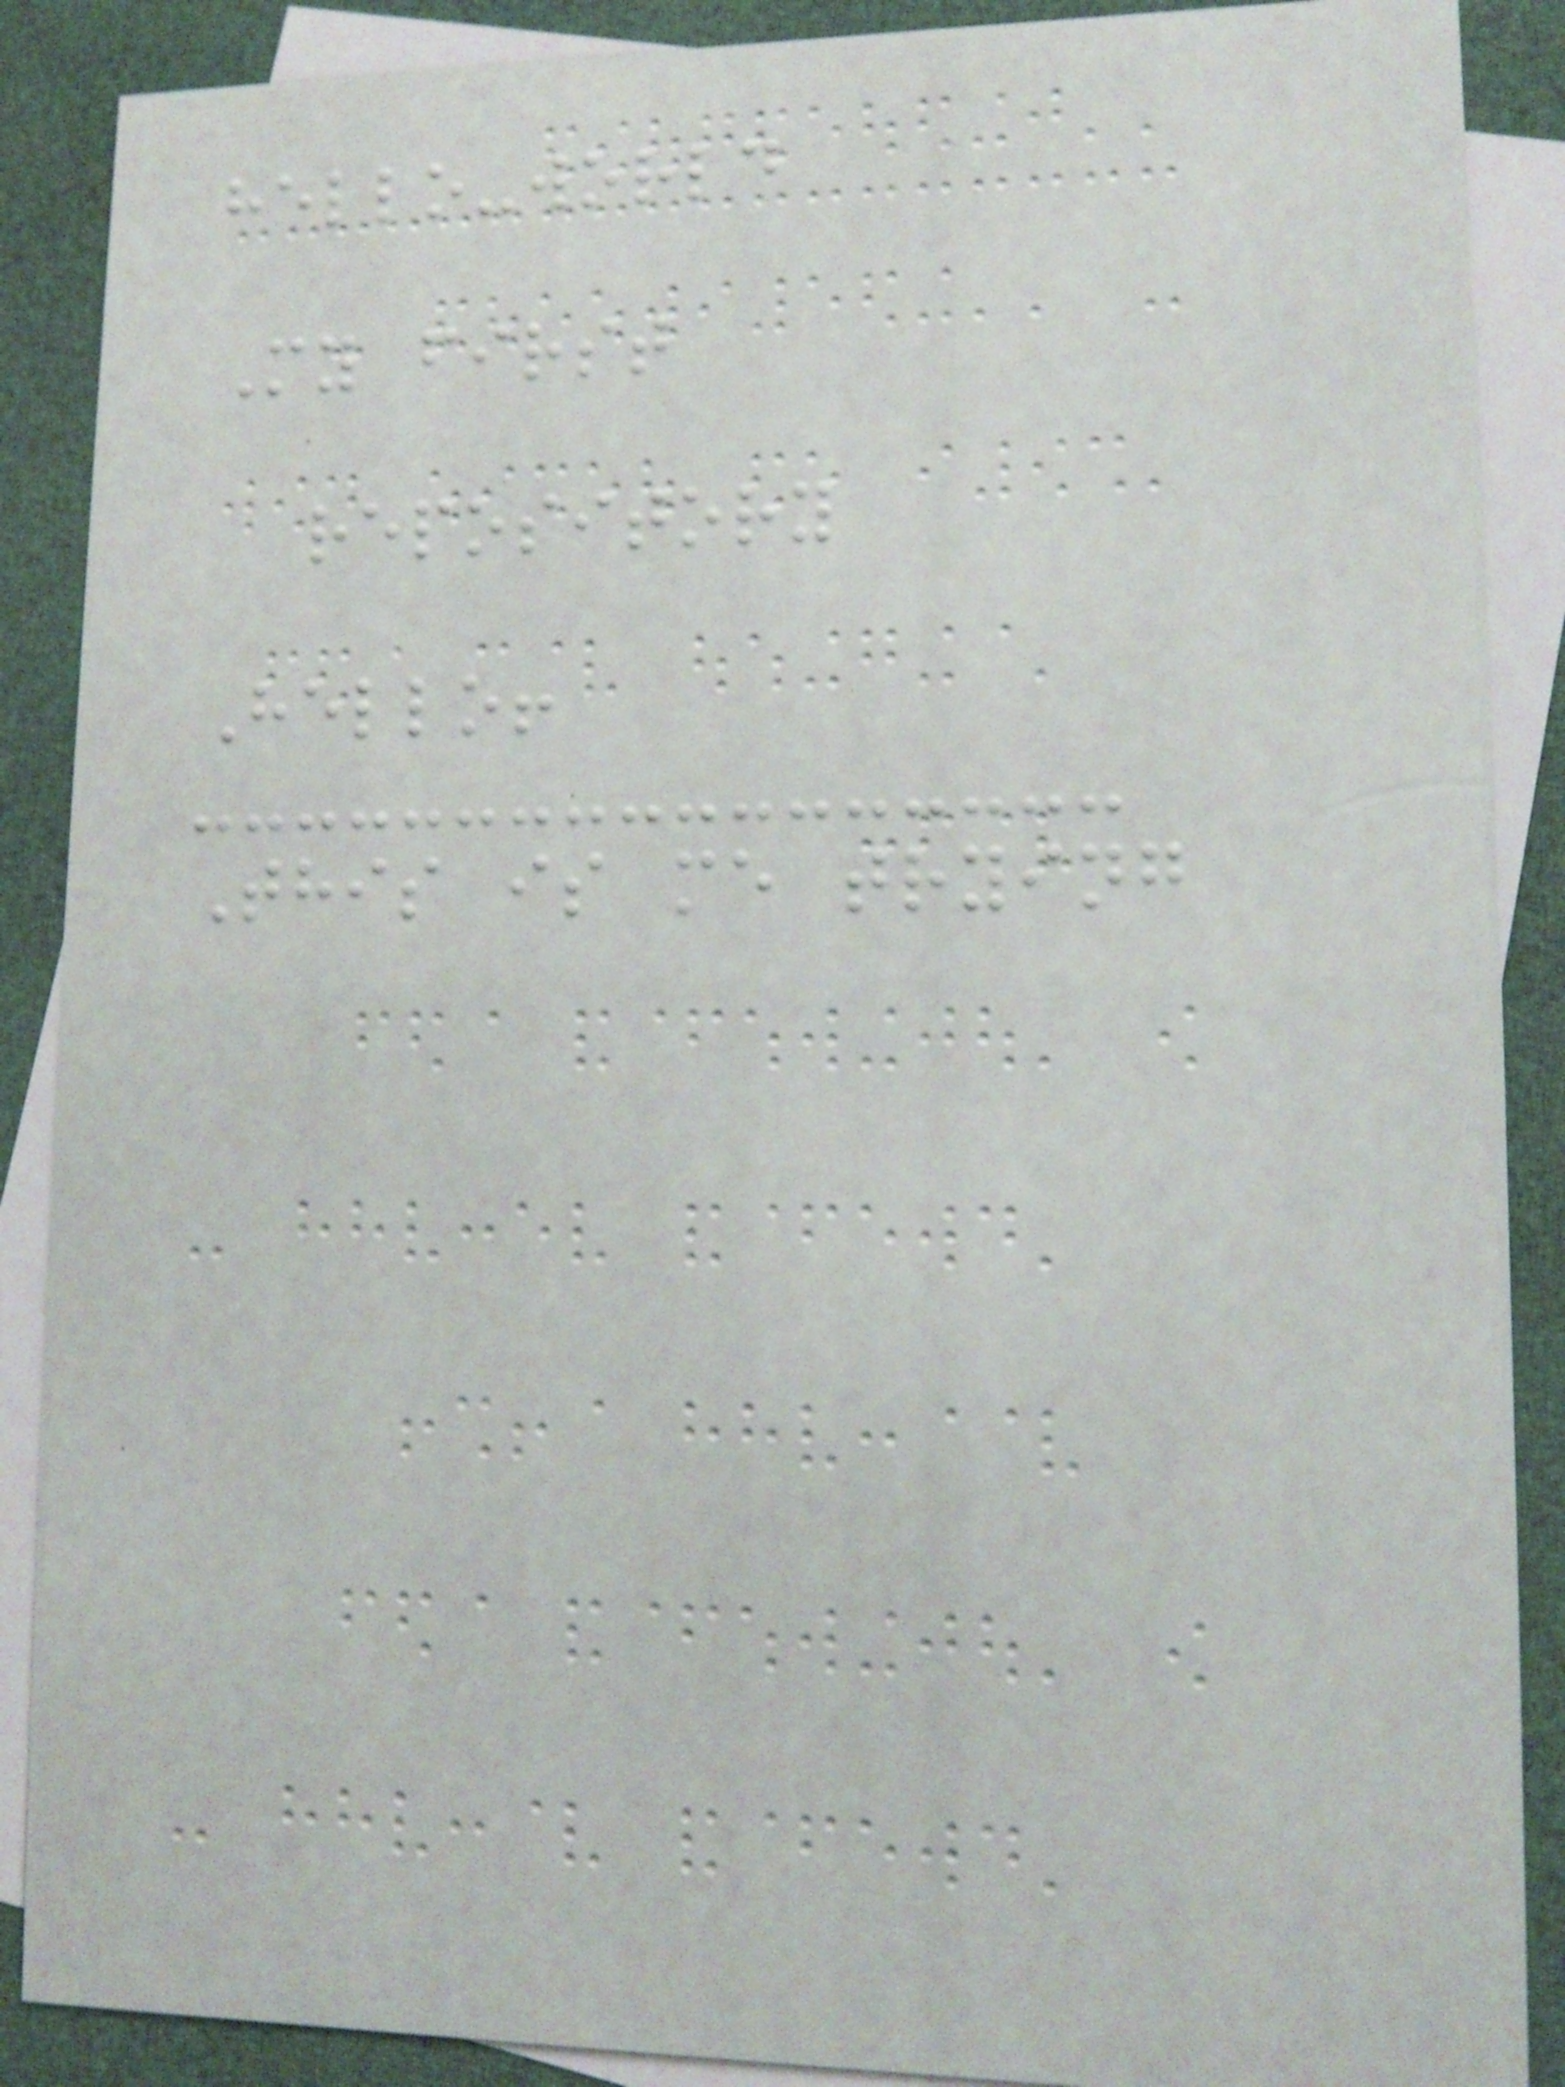hello-world
My first
repository
Hello!
This is me trying
